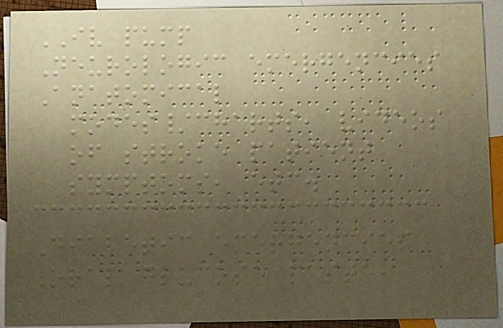IV pump
Neurologic emergencies
Anatomical
modes/charts, videos
of stroke patient
symptoms, etc.
Diabetic emergencies
Oral glucose paste,
